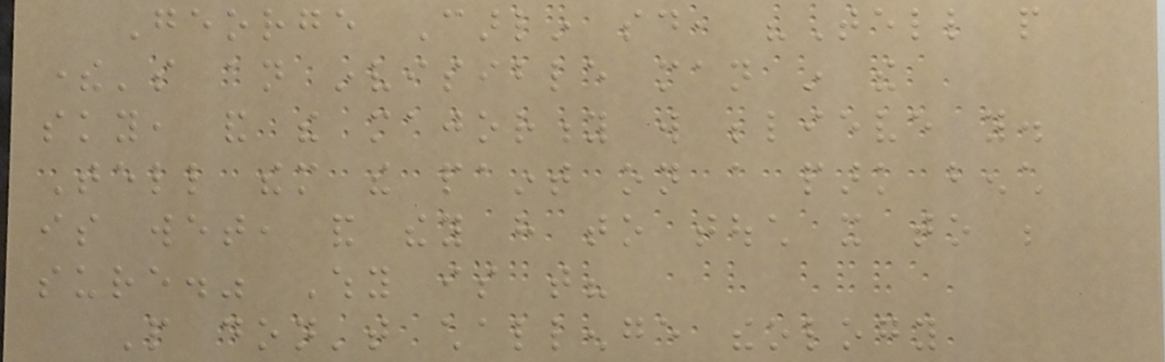George Carlin said, "Tell people
there's an invisible man in the
sky, and the majority will believe you.
Tell them the paint on a park bench
is wet, and they have to touch it to be
sure." Why is that?
People don't challenge theology
